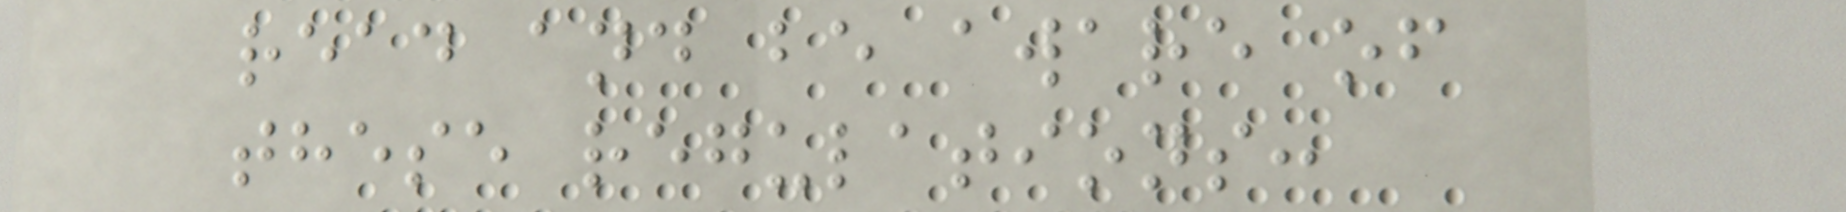read and be aware of
these regulations:
